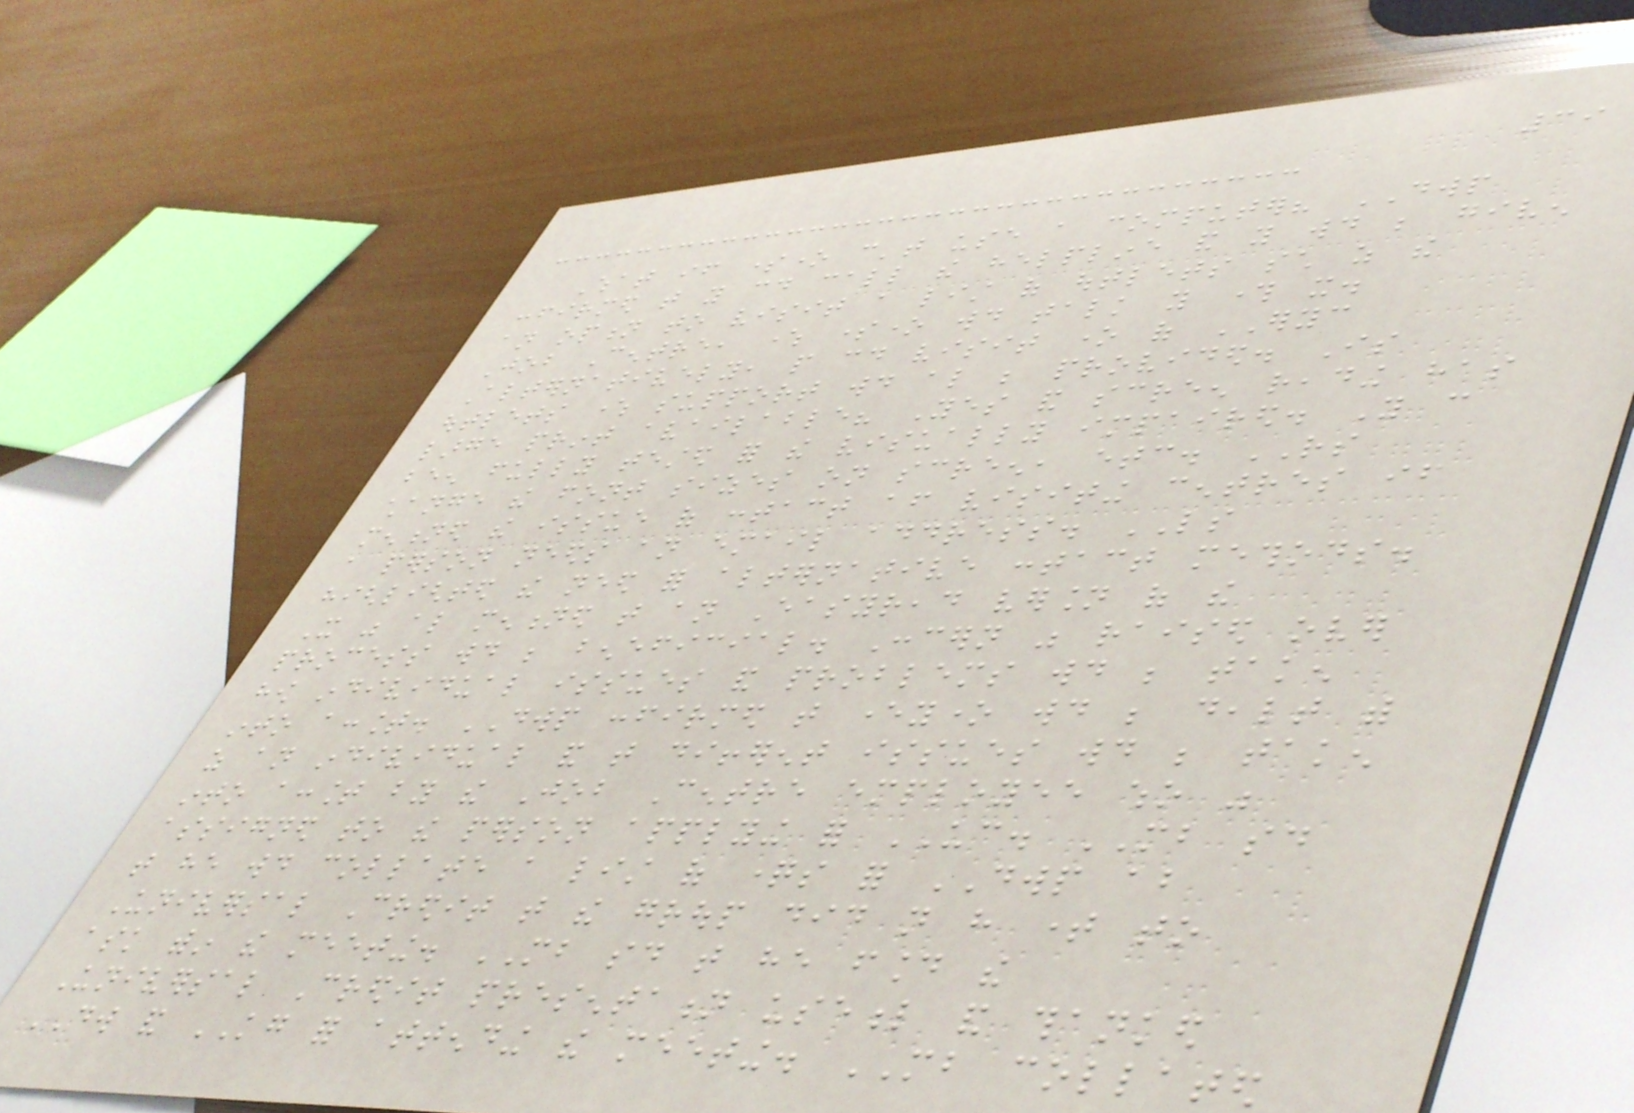39
What if someone can't use a computer? DWP
confirmed that you could call the helpline and you would be given
an option to visit a list of outlets such as the
Job Centre, where someone would talk you through it.
Alternatively, people could visit one of ERYC
outlets where support would also be provided. Is
large print available? Yes and screen reading has
been fully tested for the visually impaired. You can
change the font sizes on screen, etc. RS
mentioned the issue of contact after visiting centres if
a person needs an email address. LS
highlighted the need for alternative contact methods.
It was also mentioned that an Easyread version of the
process would be beneficial. Concern was raised over
how individual issues and problems would be taken
into account. DWP confirmed that everyone would be dealt with
as an individual and that different issues would be taken
into account by the Job Centre employee who was
assigned to the person applying for UC. MB said
that he would collate a list of questions for DWP about
Universal Credit that the group did not have time to
ask within the meeting. MB said that he found the
Universal Credit presentation useful and thanked
DW and KG for attending the meeting. MB collated
